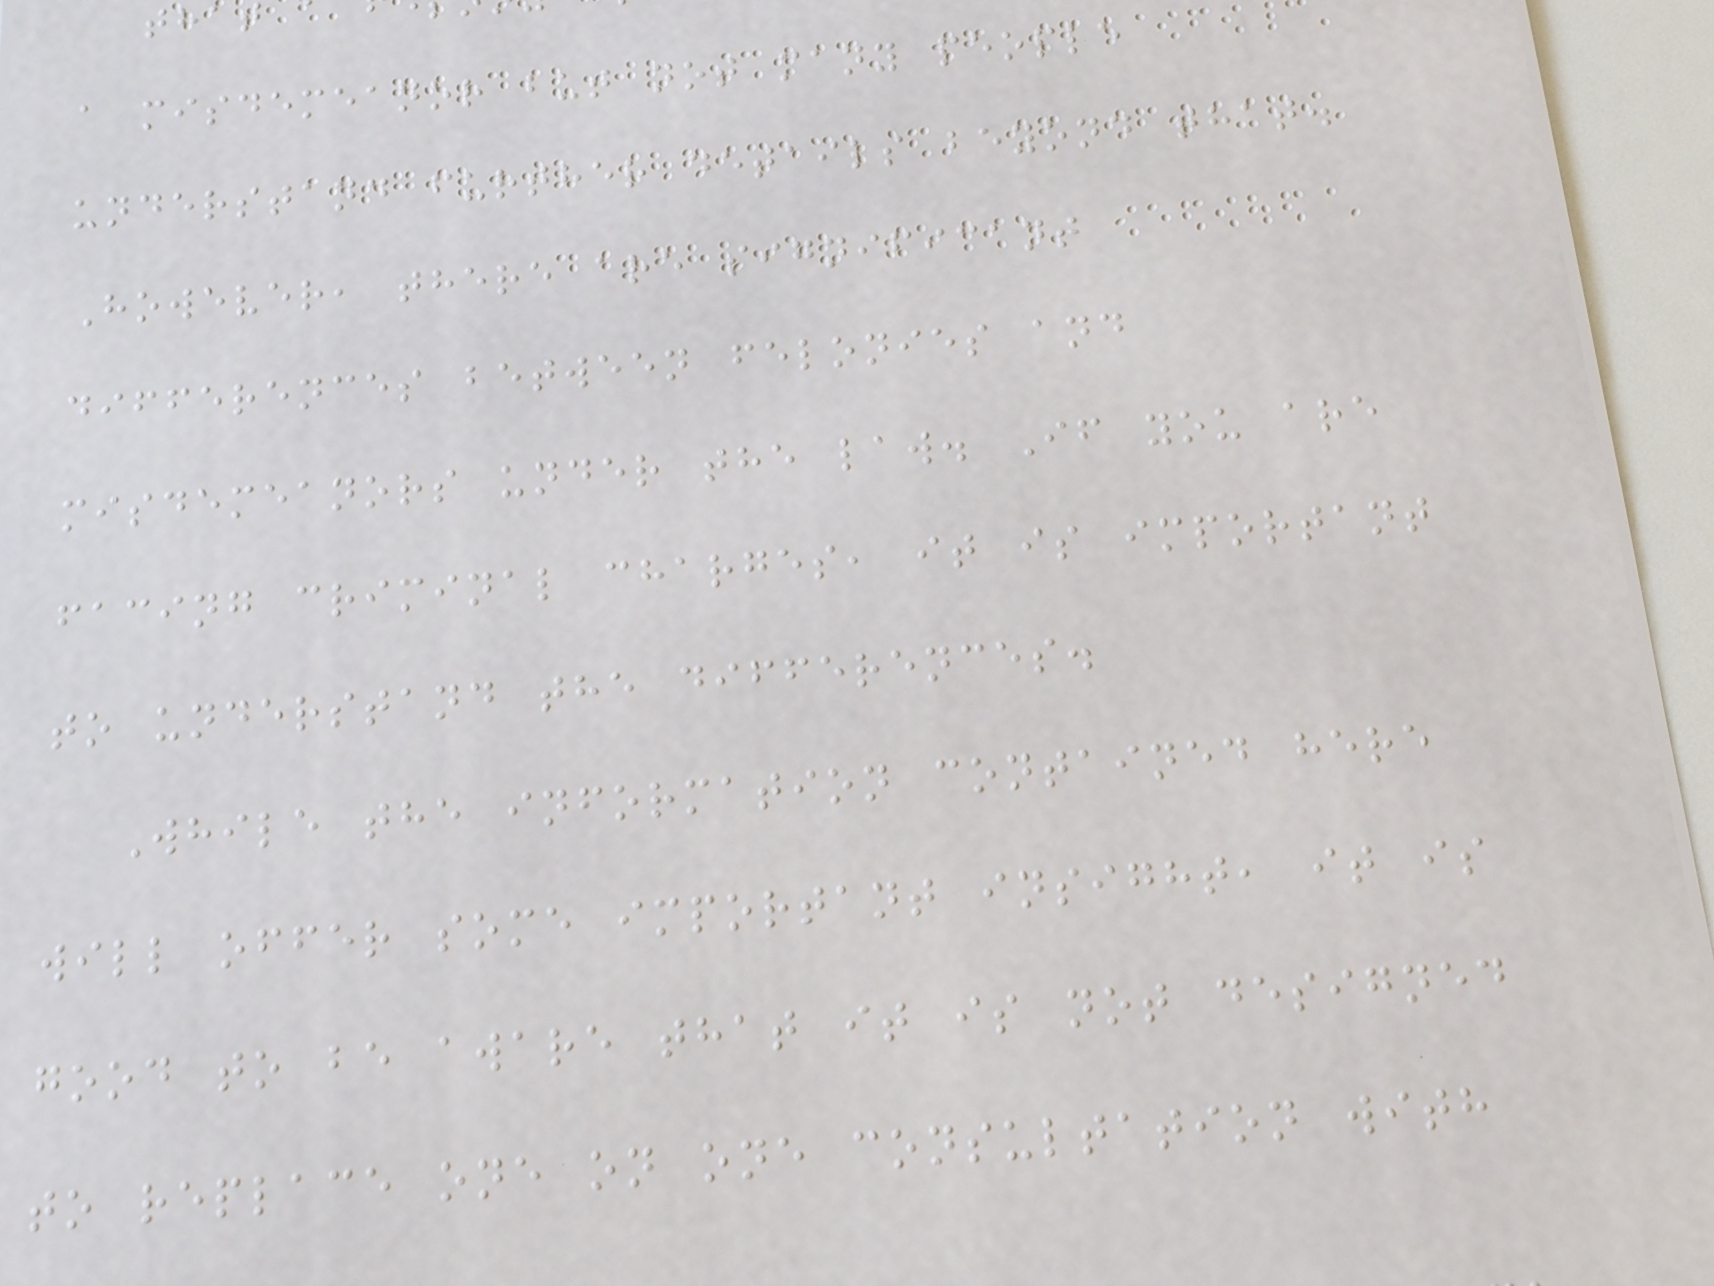a misdemeanor but not many people
understand further details beyond that.
However, there are significant
differences between felonies and
misdemeanors under the law. If you are
facing criminal charges, it is important
to understand the differences.
While the information contained here
will offer some important insight, it is
good to be aware that it is not designed
to replace one on one consultation with
